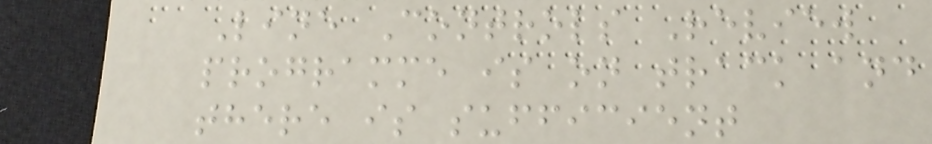Line Controls Review
programme is on track and
there is sufficient
